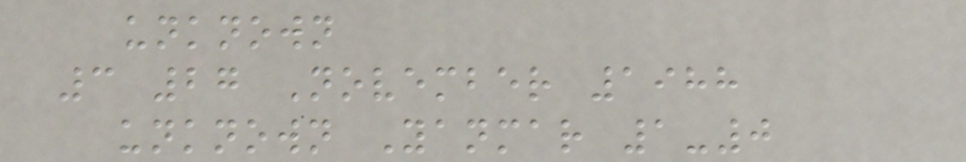unknown
3 27 November 1988
unknown Yanmar 1-0
